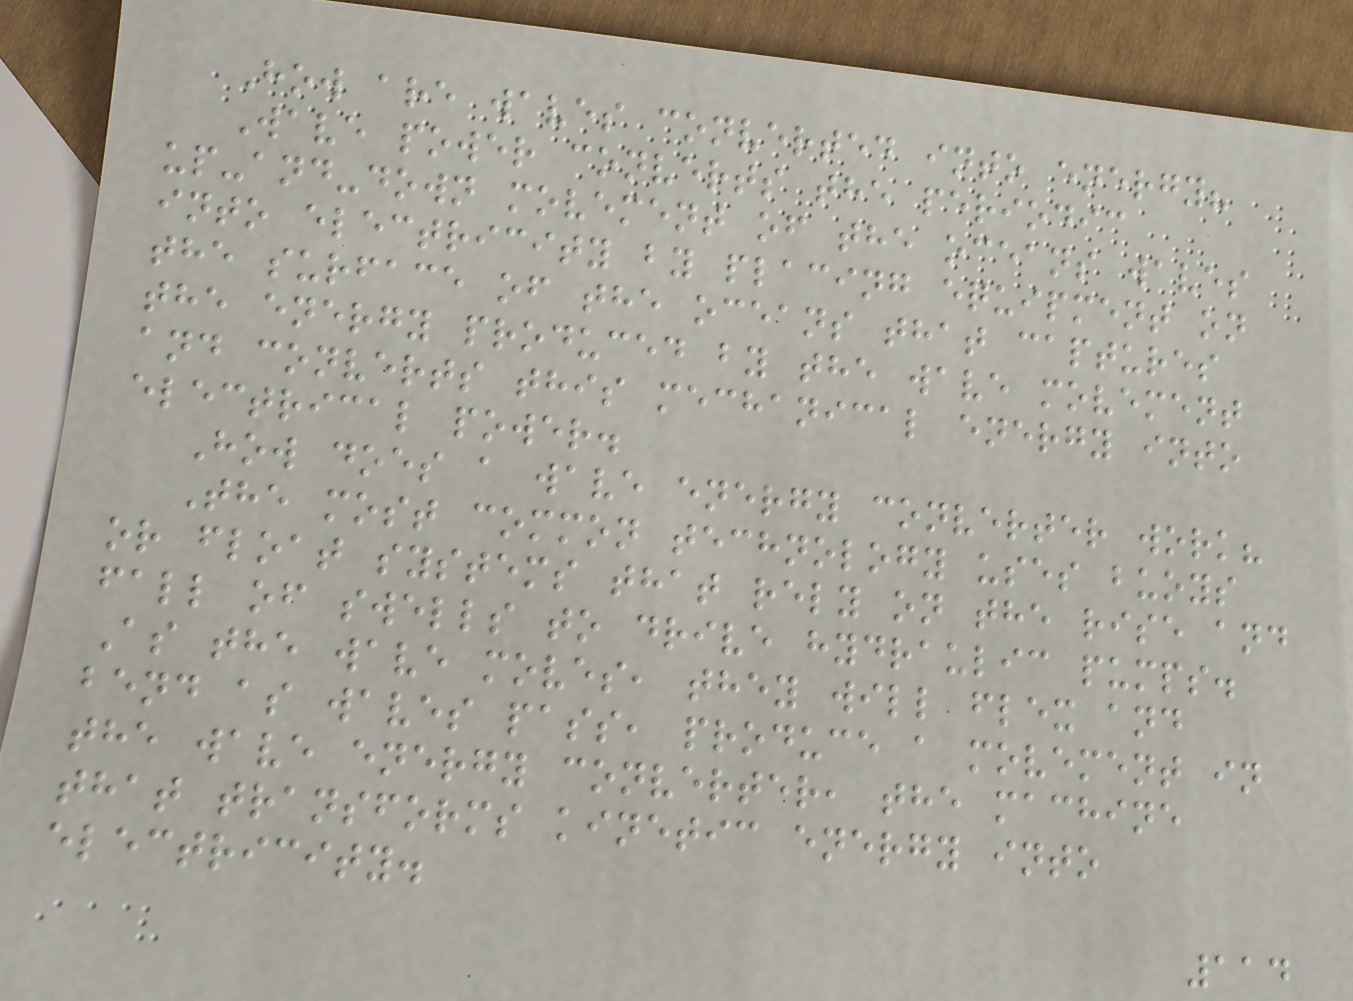How are waves converted into energy?
Wave power converts the periodic
up-and-down movement of the oceans waves
into electricity by placing equipment on
the surface of the oceans that captures
the energy produced by the wave movement
and converts this mechanical energy into
electrical power.
How does a wave energy converter work?
The most common technology uses buoys
or float systems that rely on the rise and
fall of swells to drive hydraulic pumps.
As the wave moves, they will flex and
bend as waves pass, produce a movement in
the wave energy converter, the machine
that transforms kinetic energy into
electricity.
114
